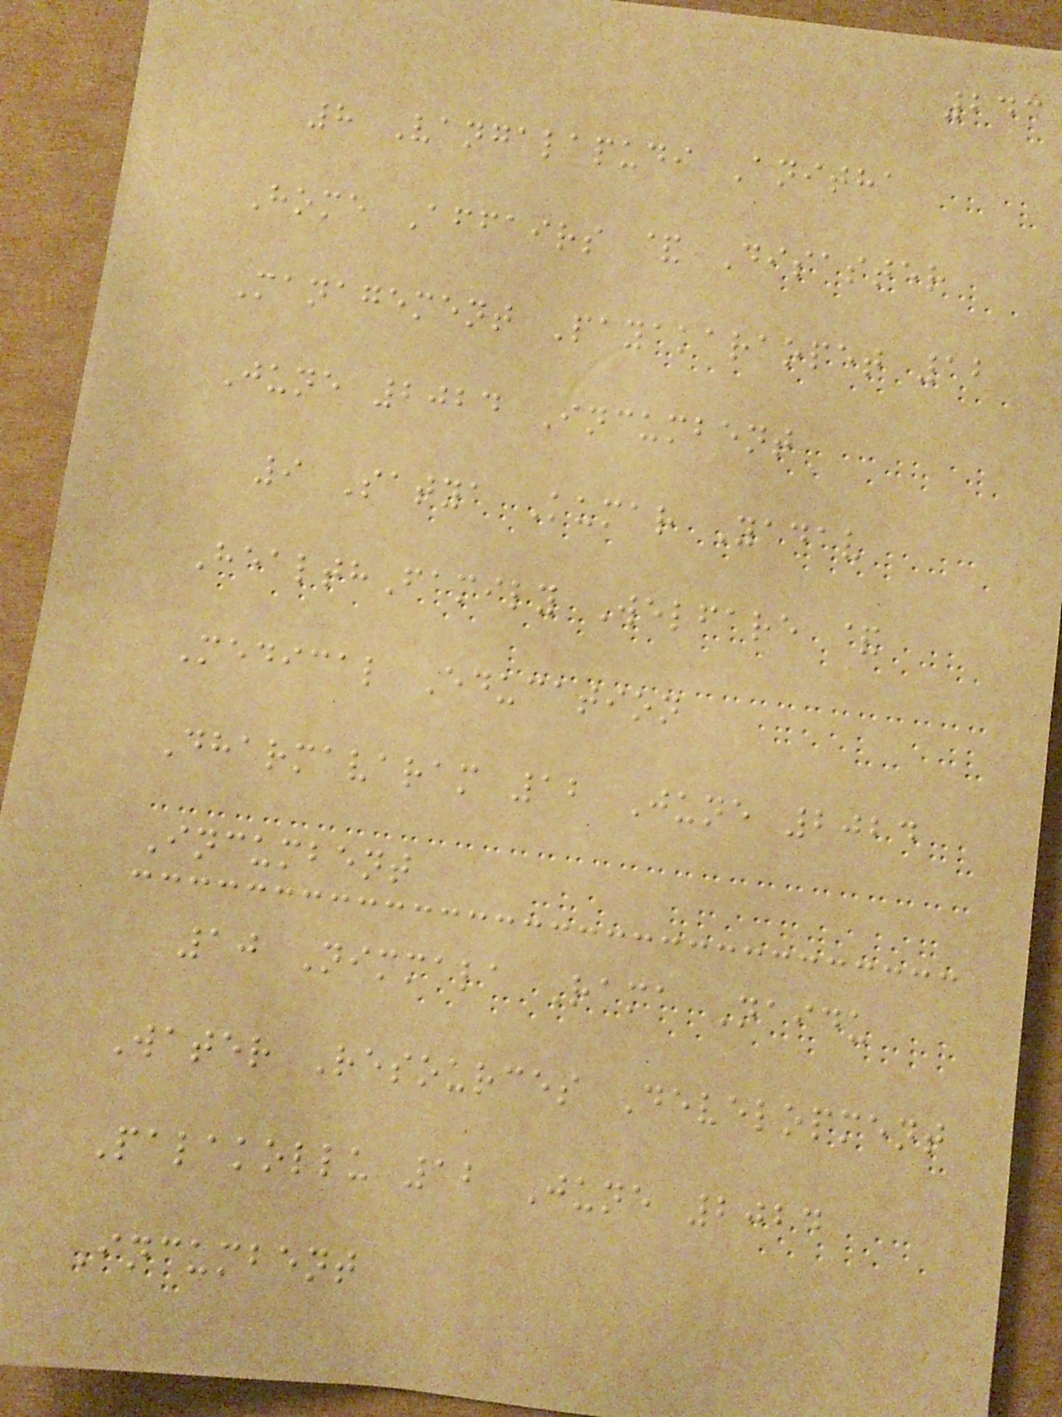243
8 Vangalapudi Anitha
Home Affairs & Disaster
Management Payakaraopet 12
June 2024 Incumbent
9 Satya Kumar Yadav
HealthFamily Welfare &
Medical Education
Dharmavaram 12 June 2024
Incumbent
10 Nimmala Rama Naidu
Water Resources Development
Palakollu 12 June 2024
Incumbent
